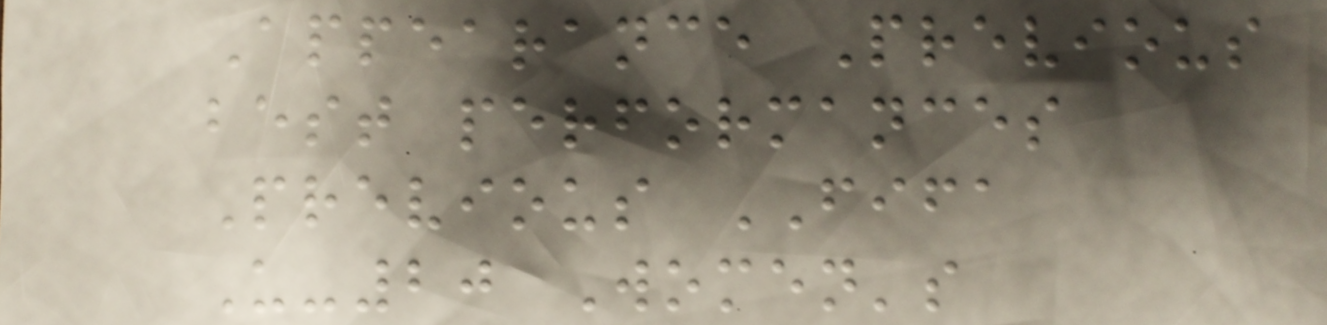Appearance Previous
best performances
Previous FIFA
U-20 Women's
